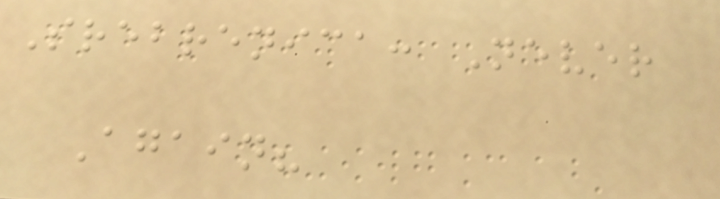Srebrenica: Never
Again?
